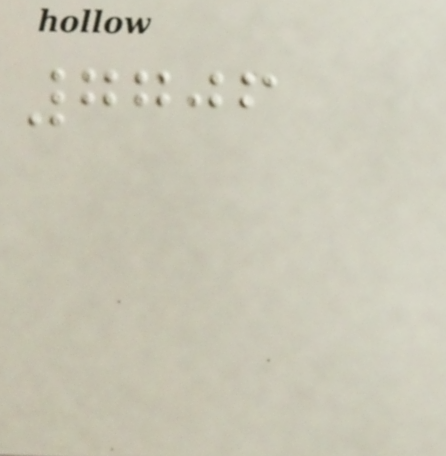7706
